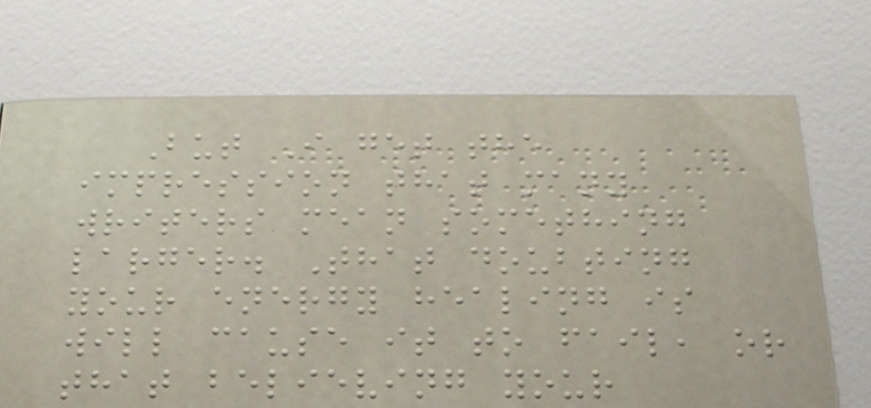But I get the
impression that many
writers mean something
larger. That doubting
your energy healing is
will cause it to fail, or
that believing your
